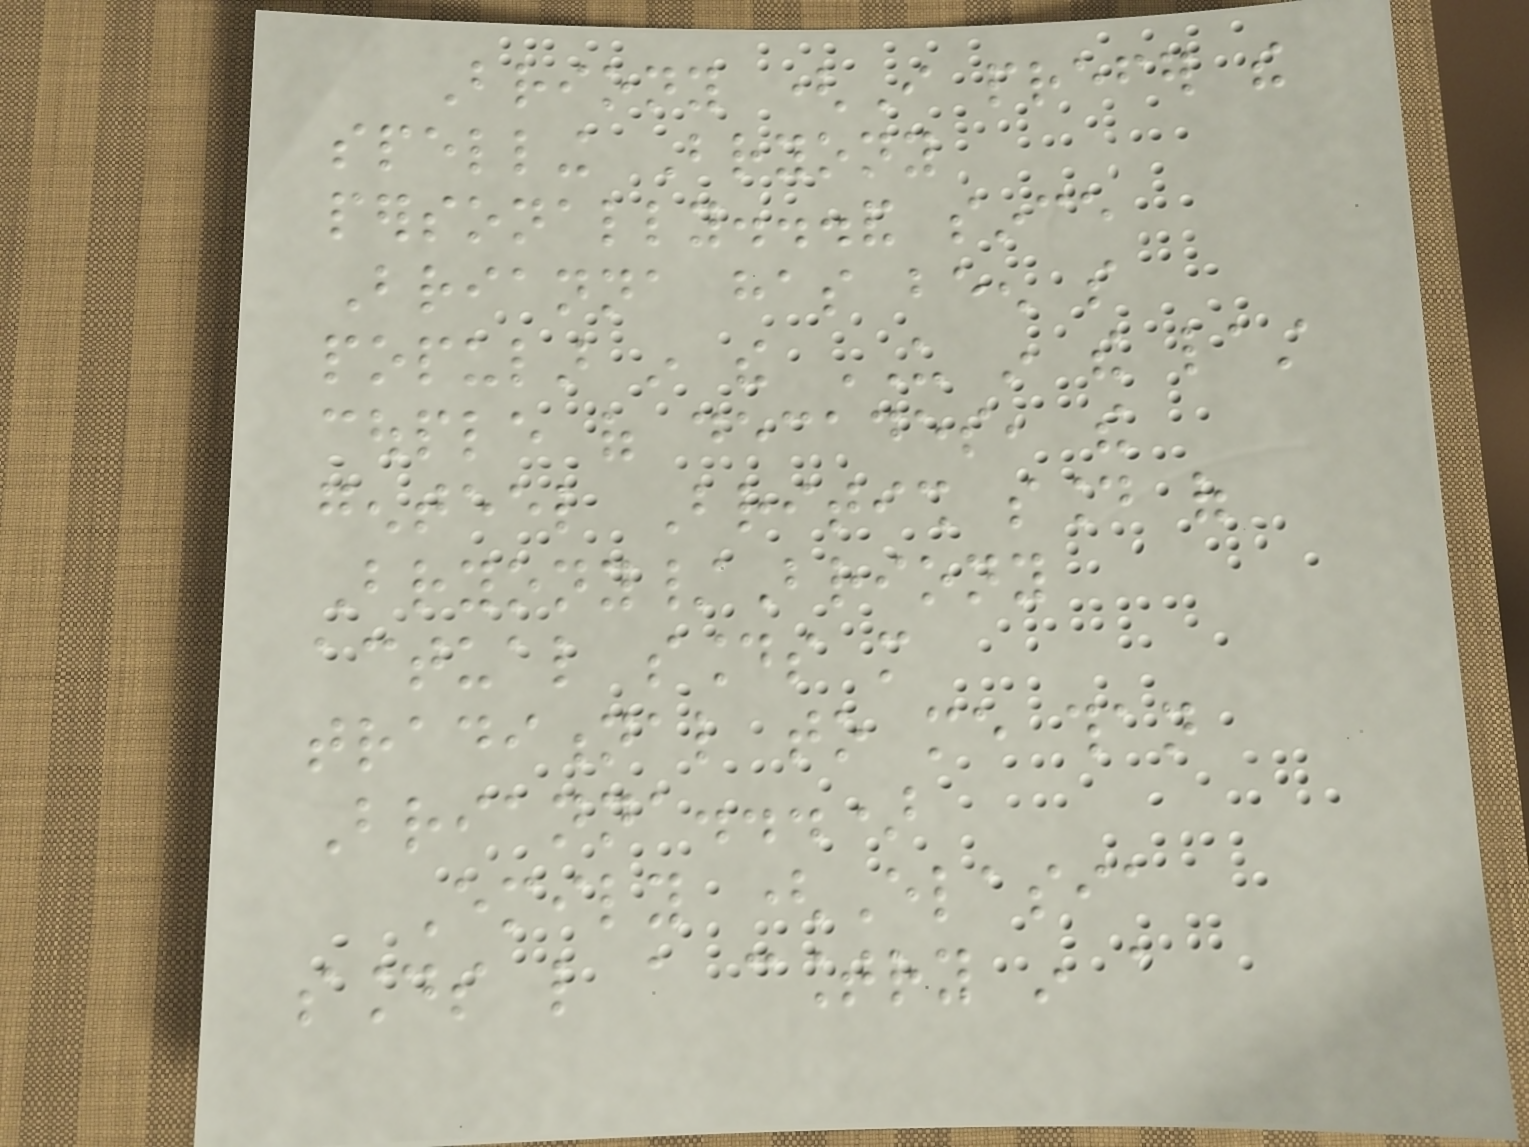Briony (I prefer the
spelling Bryony
personally...and since
Brianna has been so
popular in the US in the last
couple of decades, the
genteel British sound of
Bryony/Briony
actual sounds more
traditional to me than
Brianna...)
Emily (Elasia
sounds like a country in a
